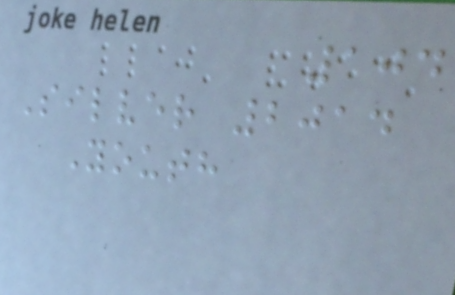104
Silver 2014
Youth
